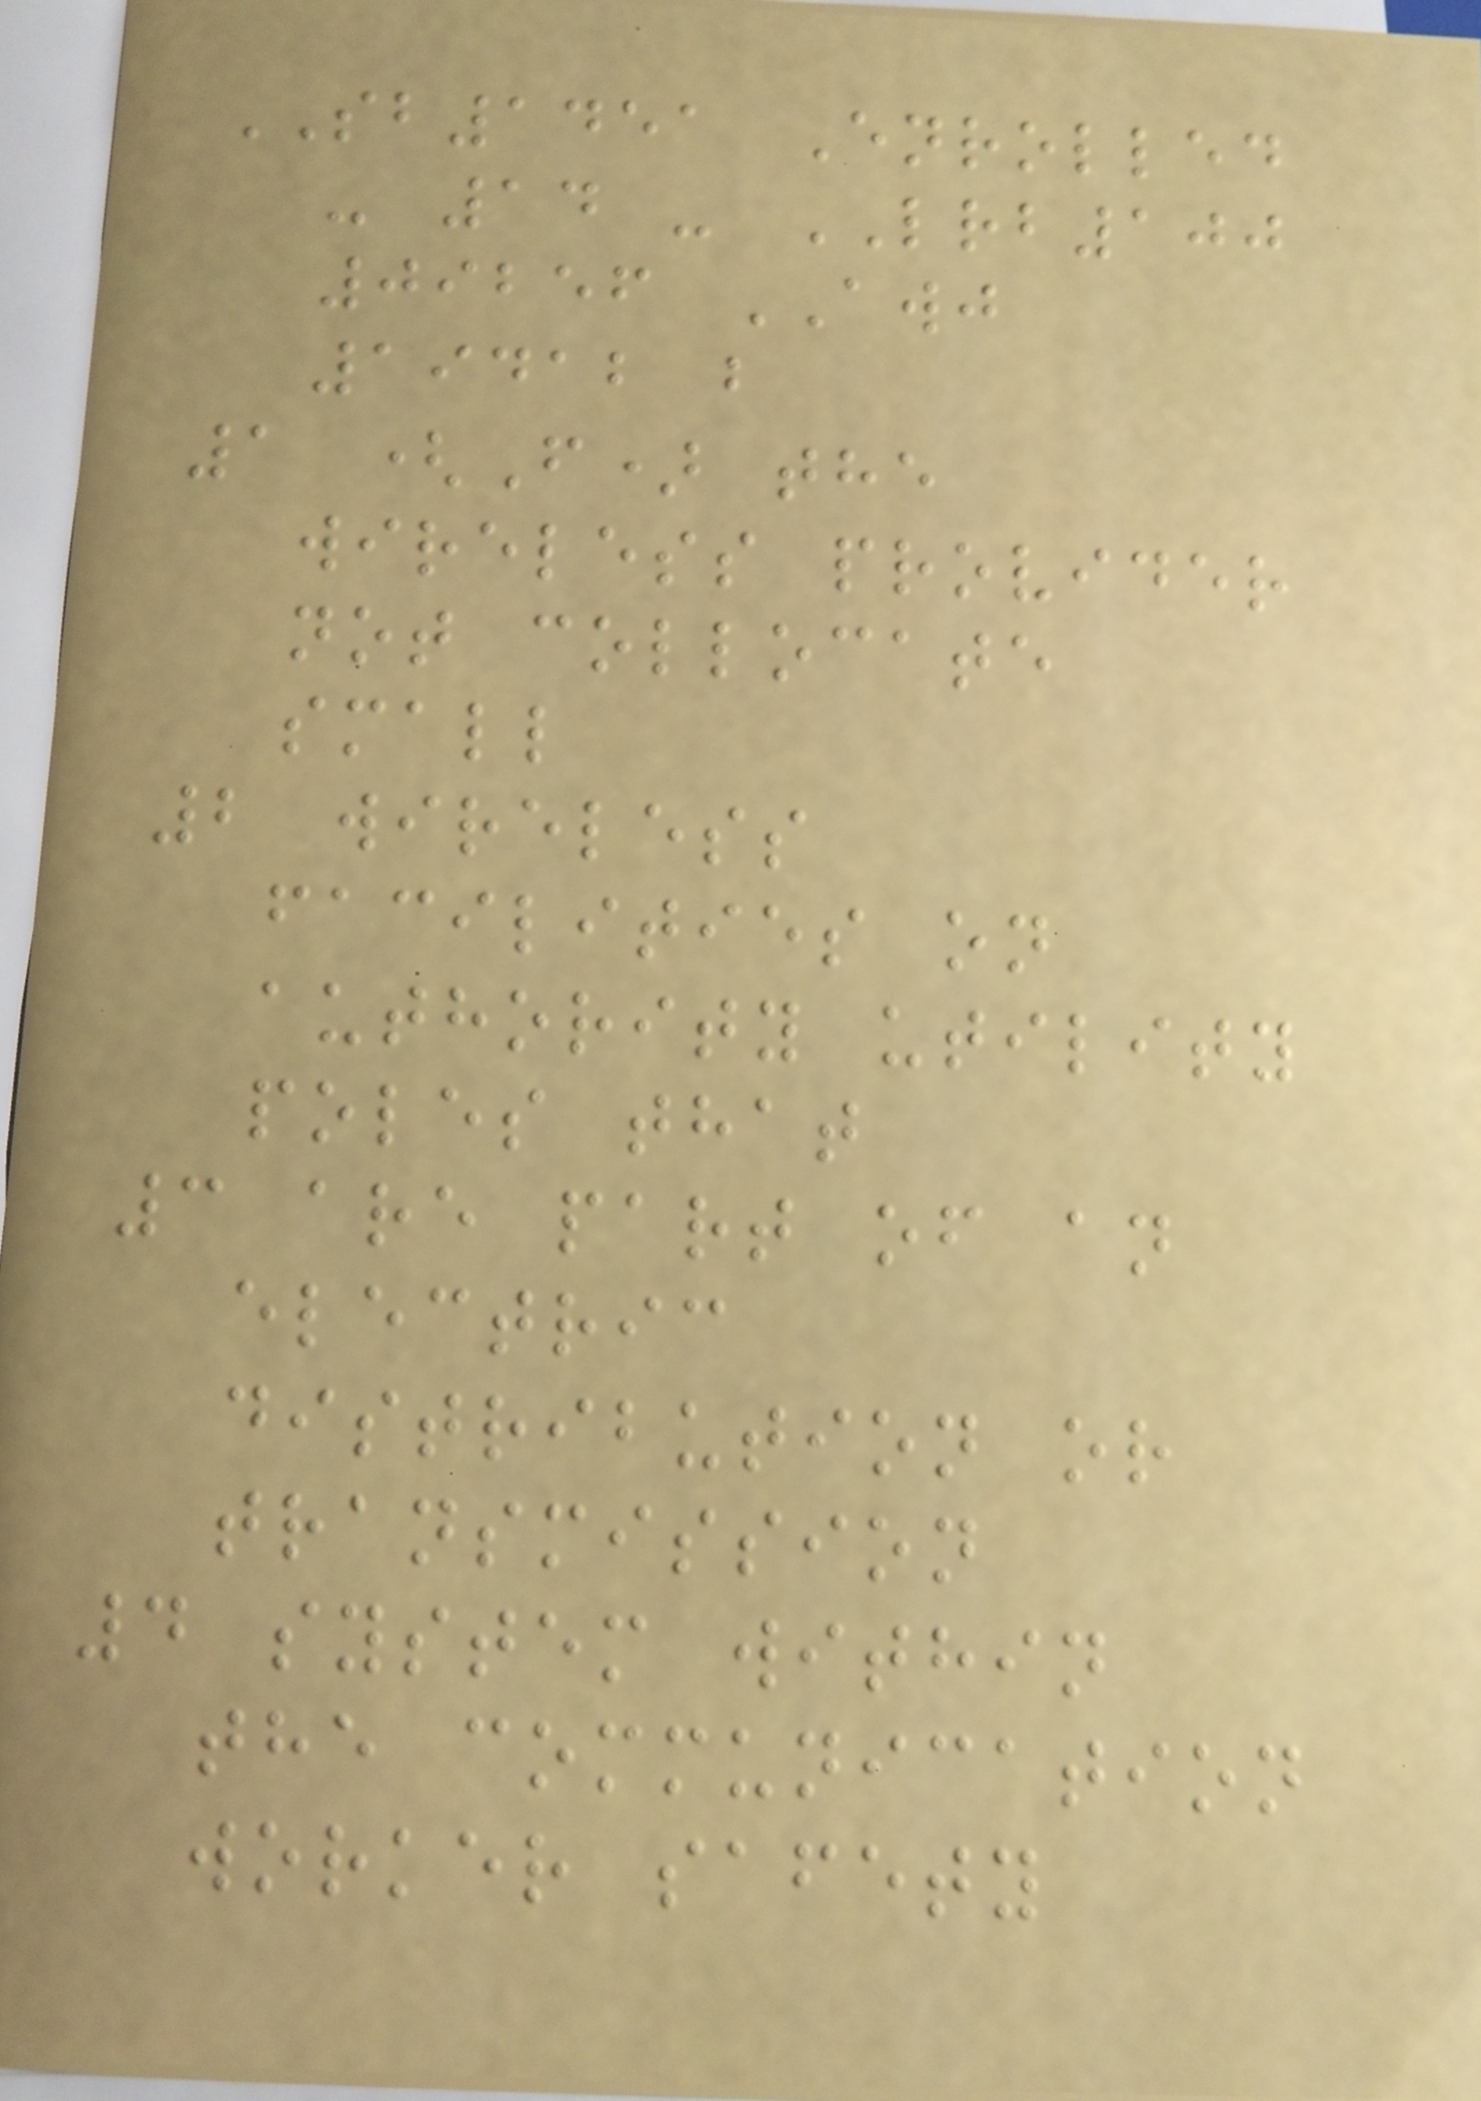SB1451 Enrolled
- 14 - LRB100
09256 AWJ
19412 b
1 (F) the
wireless provider
not collocate
small
2 wireless
facilities on
authority utility
poles that
3 are part of an
electric
distribution or
transmission
4 system within
the communication
worker safety
